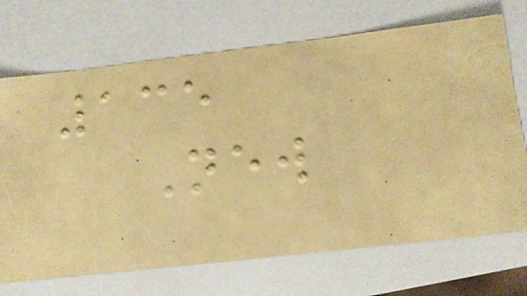135
New
